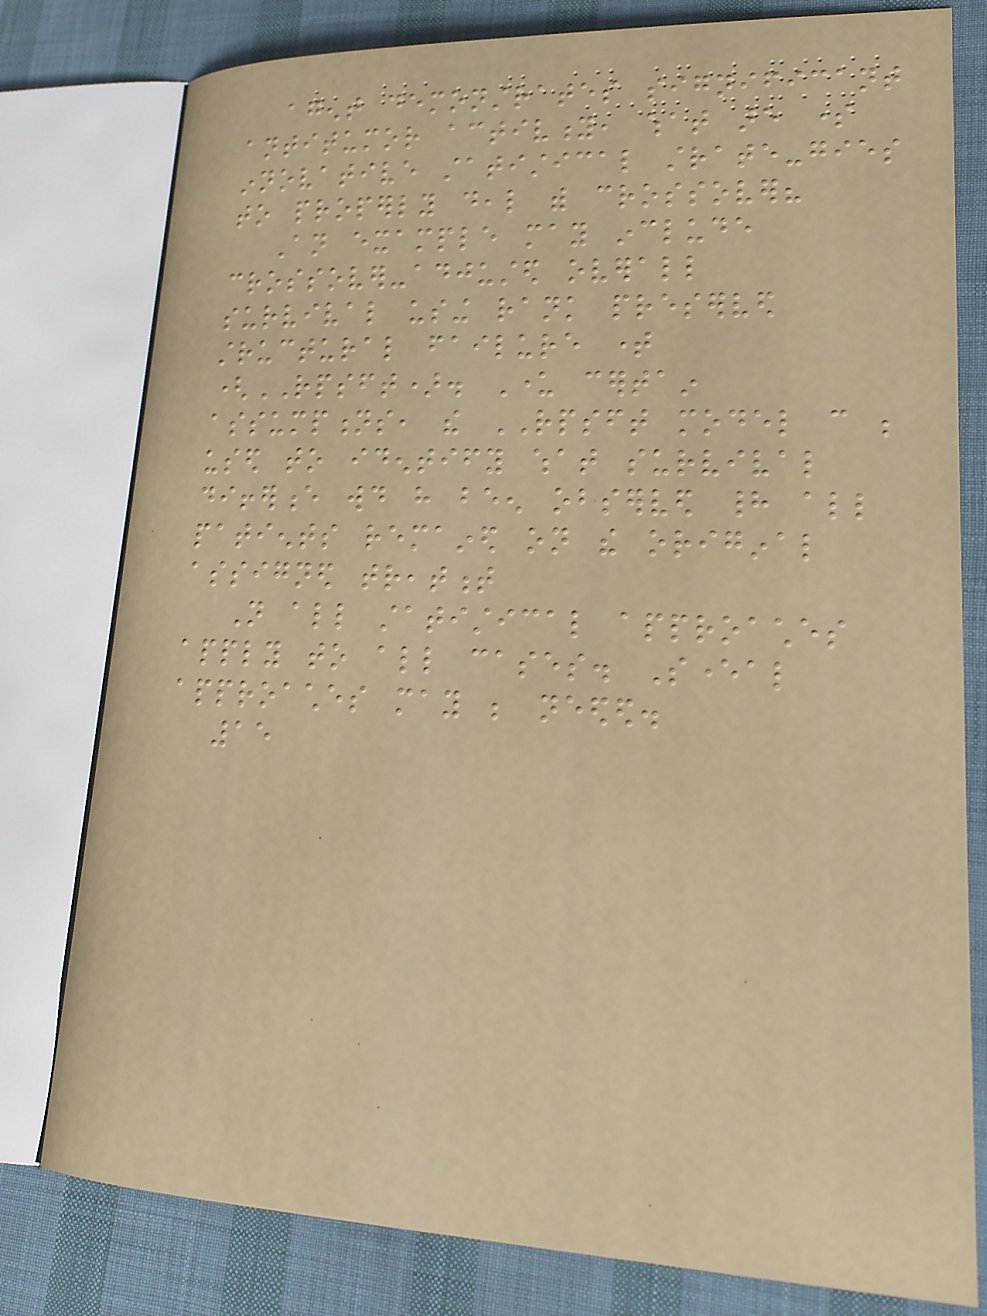agent demonstrates significant
antitumor activity, what are some
innovative statistical strate-gies
to properly deal with crossover?
An example may include
crossover-adjusted overall
survival using rank preserved
structural failure time
(RPSFT). Under certain
assumptions, the RPSFT model can be
used to identify what survival
difference would have been observed had all
patients remained on the original
assigned treatment
Not all statistical approaches
apply to all cases. Several
approaches may be needed.
15
